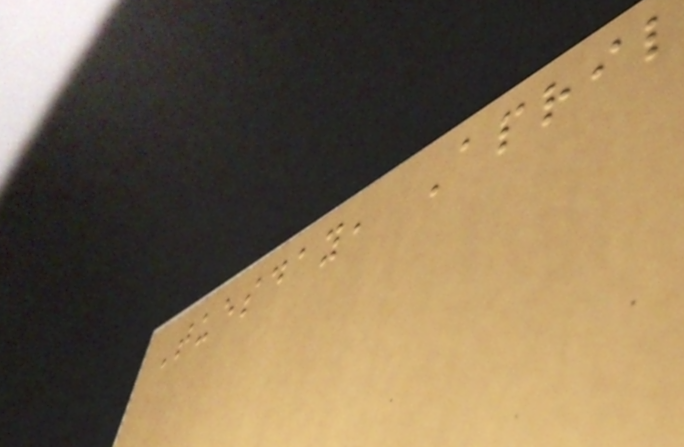Tuesday, April
